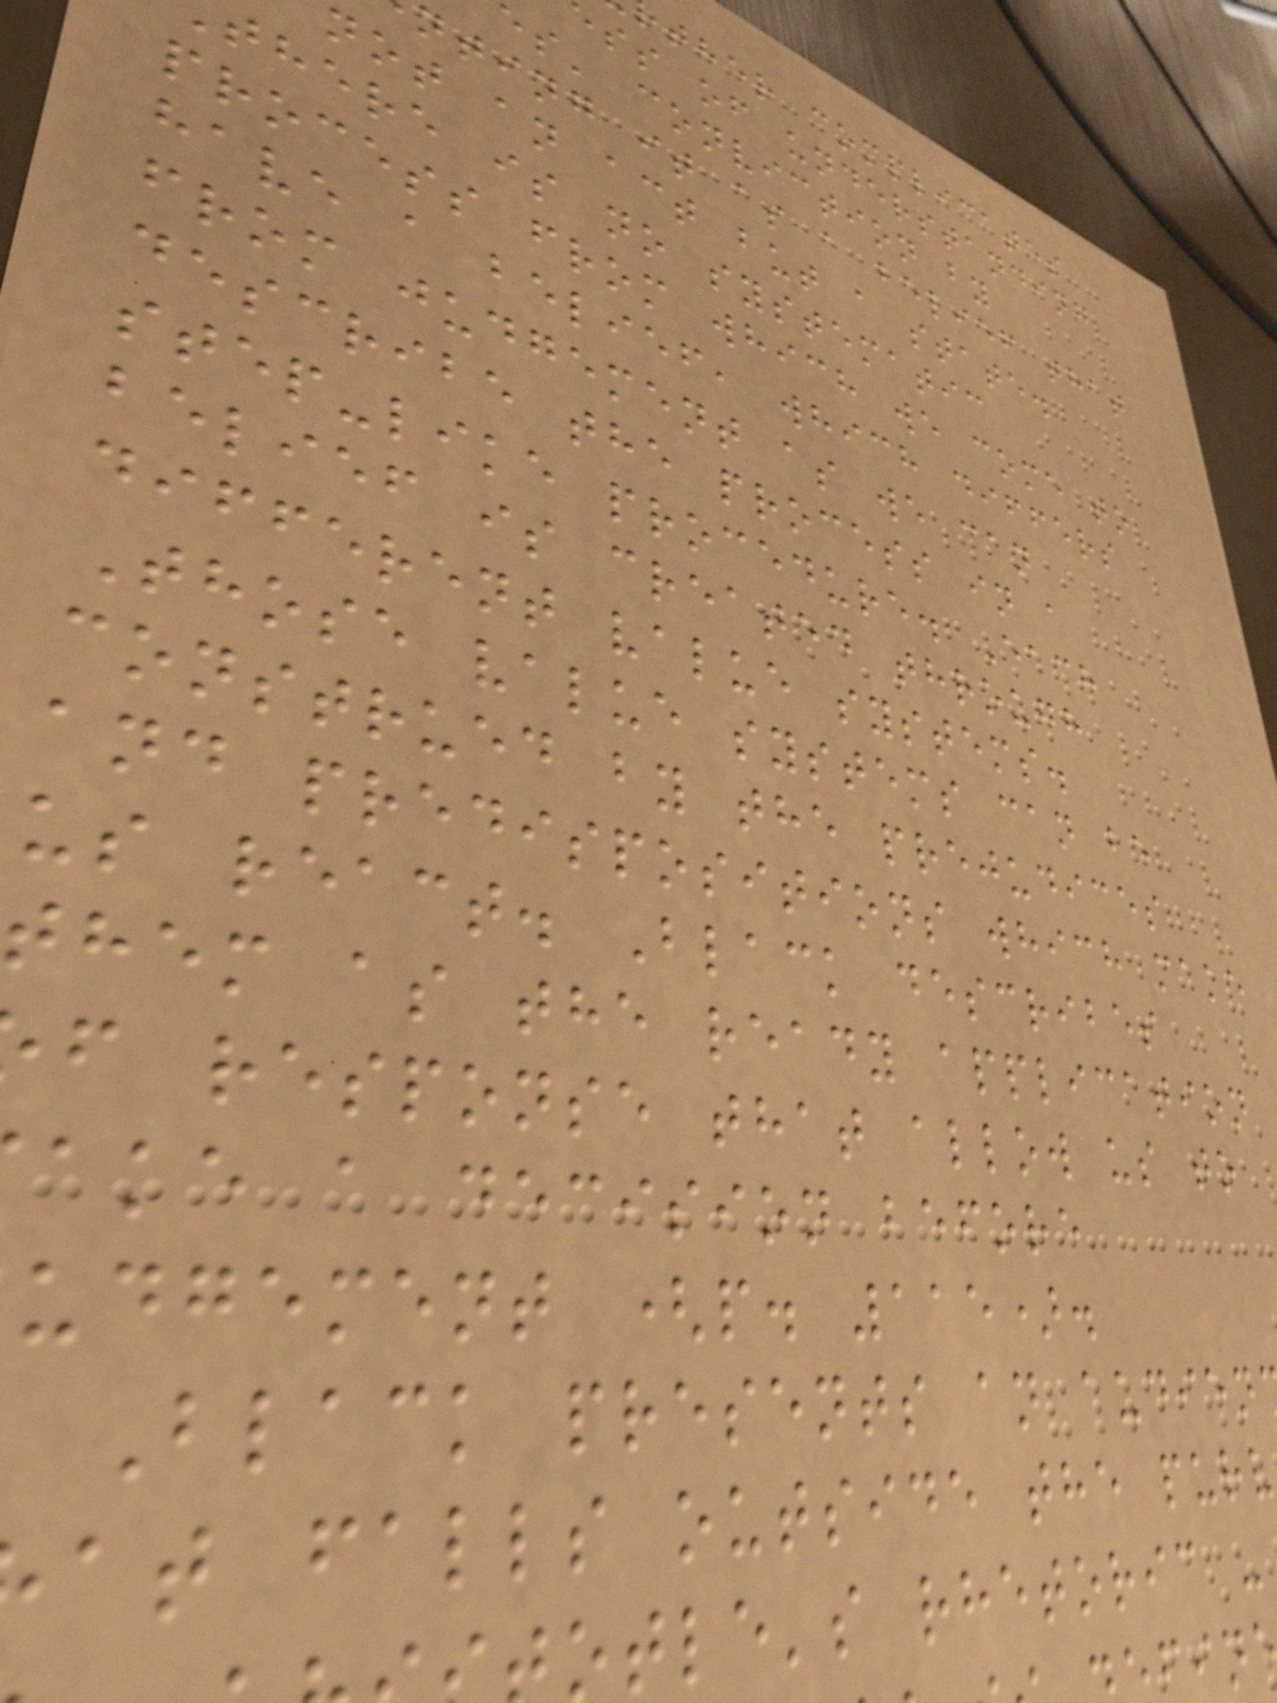ther complicates
ss of understanding
es' conviction by
nting it as a belief that
not an act but a state.
there is no systematic
process from which we come to
have a belief, which differs
from judgement as we can
describe the process in a
step-like procedure. Each
belief is created through
different value systems.
Those value systems can be
construed by the prejudices
and predispositions which make
us react. Black describes
them as the ready application
f response that allow us to
ake a decision before
udgement (p. 115).
Black presents an audien
at falls outside the purv
otle's rhetoric -
